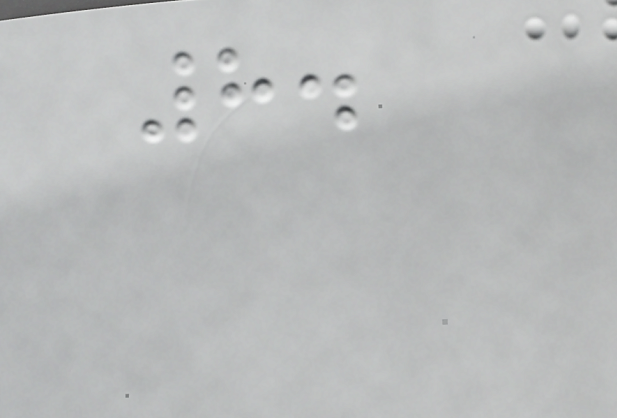8.
